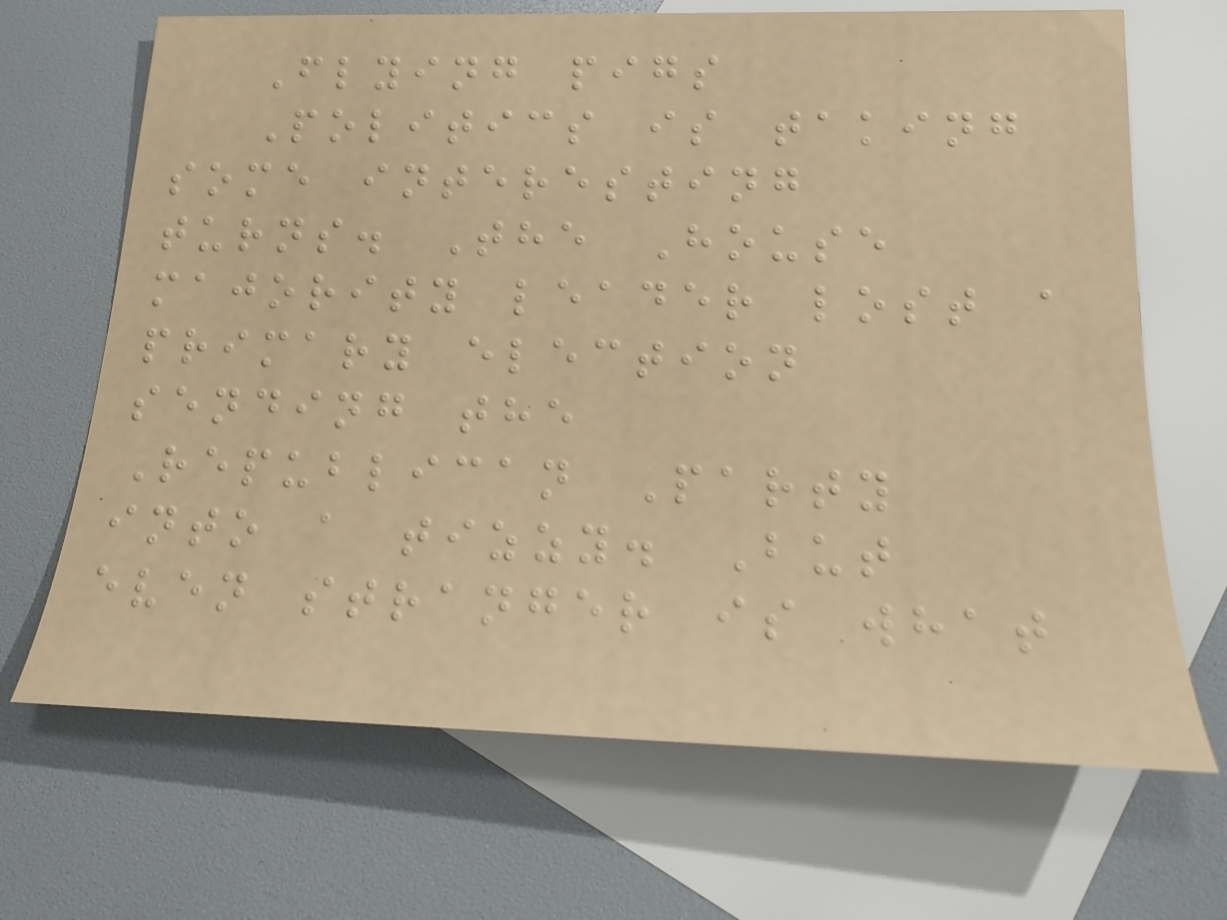Flying pigs
Politics is taking
some interesting
turns. The House
majority leader lost a
primary election
sending the
Republican Party
into a tizzy. But
even stranger is what
